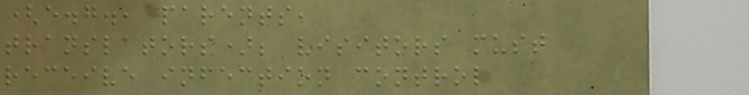(e.g., parents,
translators); visitors must
receive infection control
